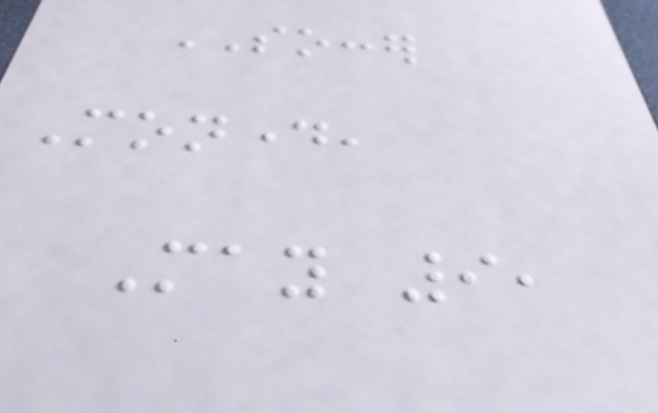SOCCER
Monday,
May 9,
